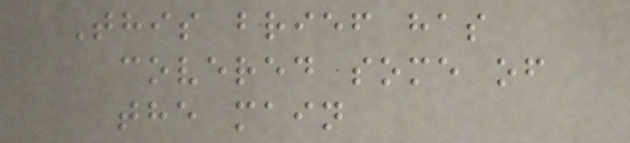This brief has
covered some of
the main
